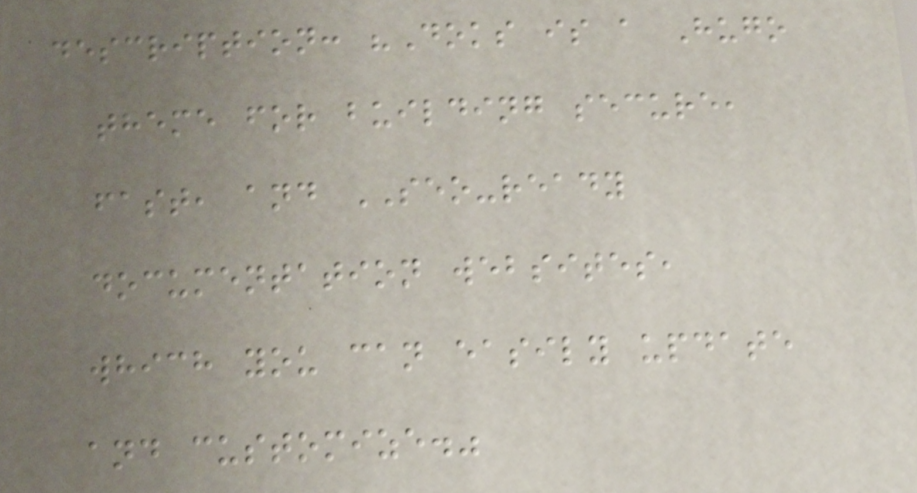description: "Doks is a Hugo
theme for building secure,
fast, and SEO-ready
documentation websites,
which you can easily update
and customize."
